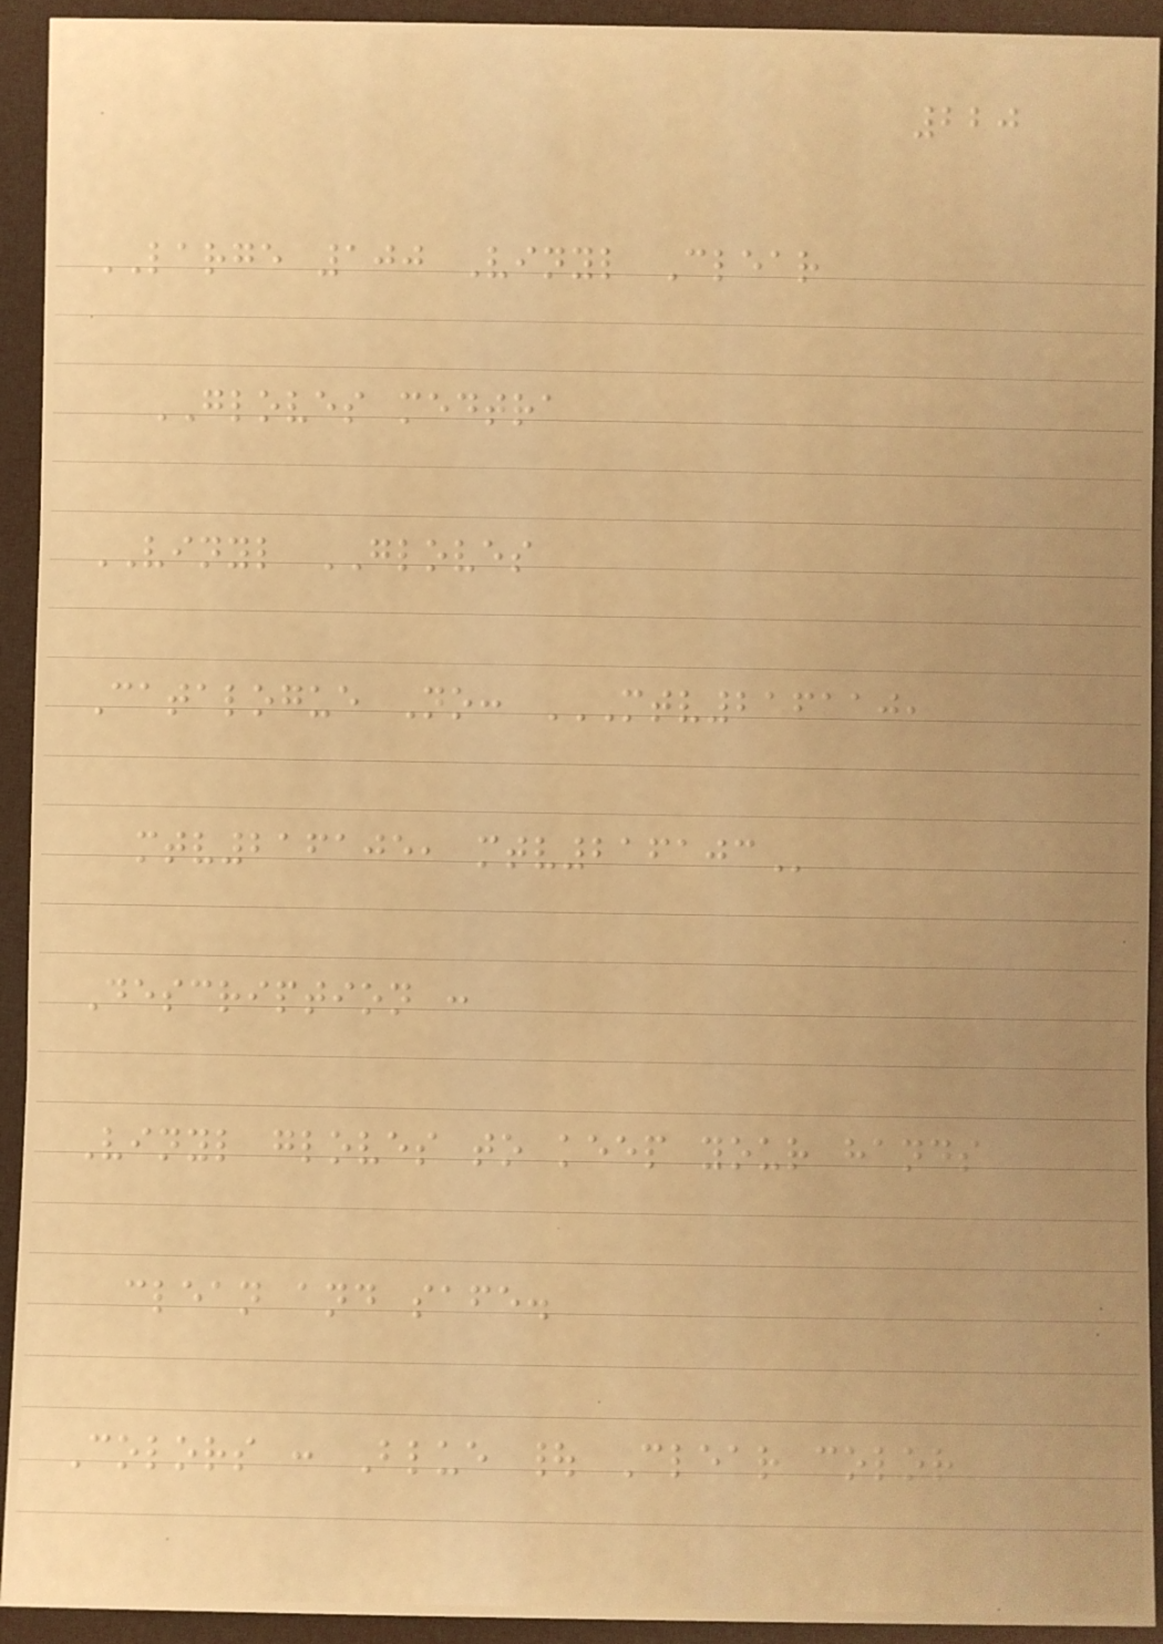220
LARGE 100 Vinyl Clear
GLOVES medtra
VINYL GLOVES
Catalogue No: MTV216110,
MTV216105, MTV216103
Description :
Vinyl gloves to keep your hands
clean and safe.
Colors : Blue | Clear color
